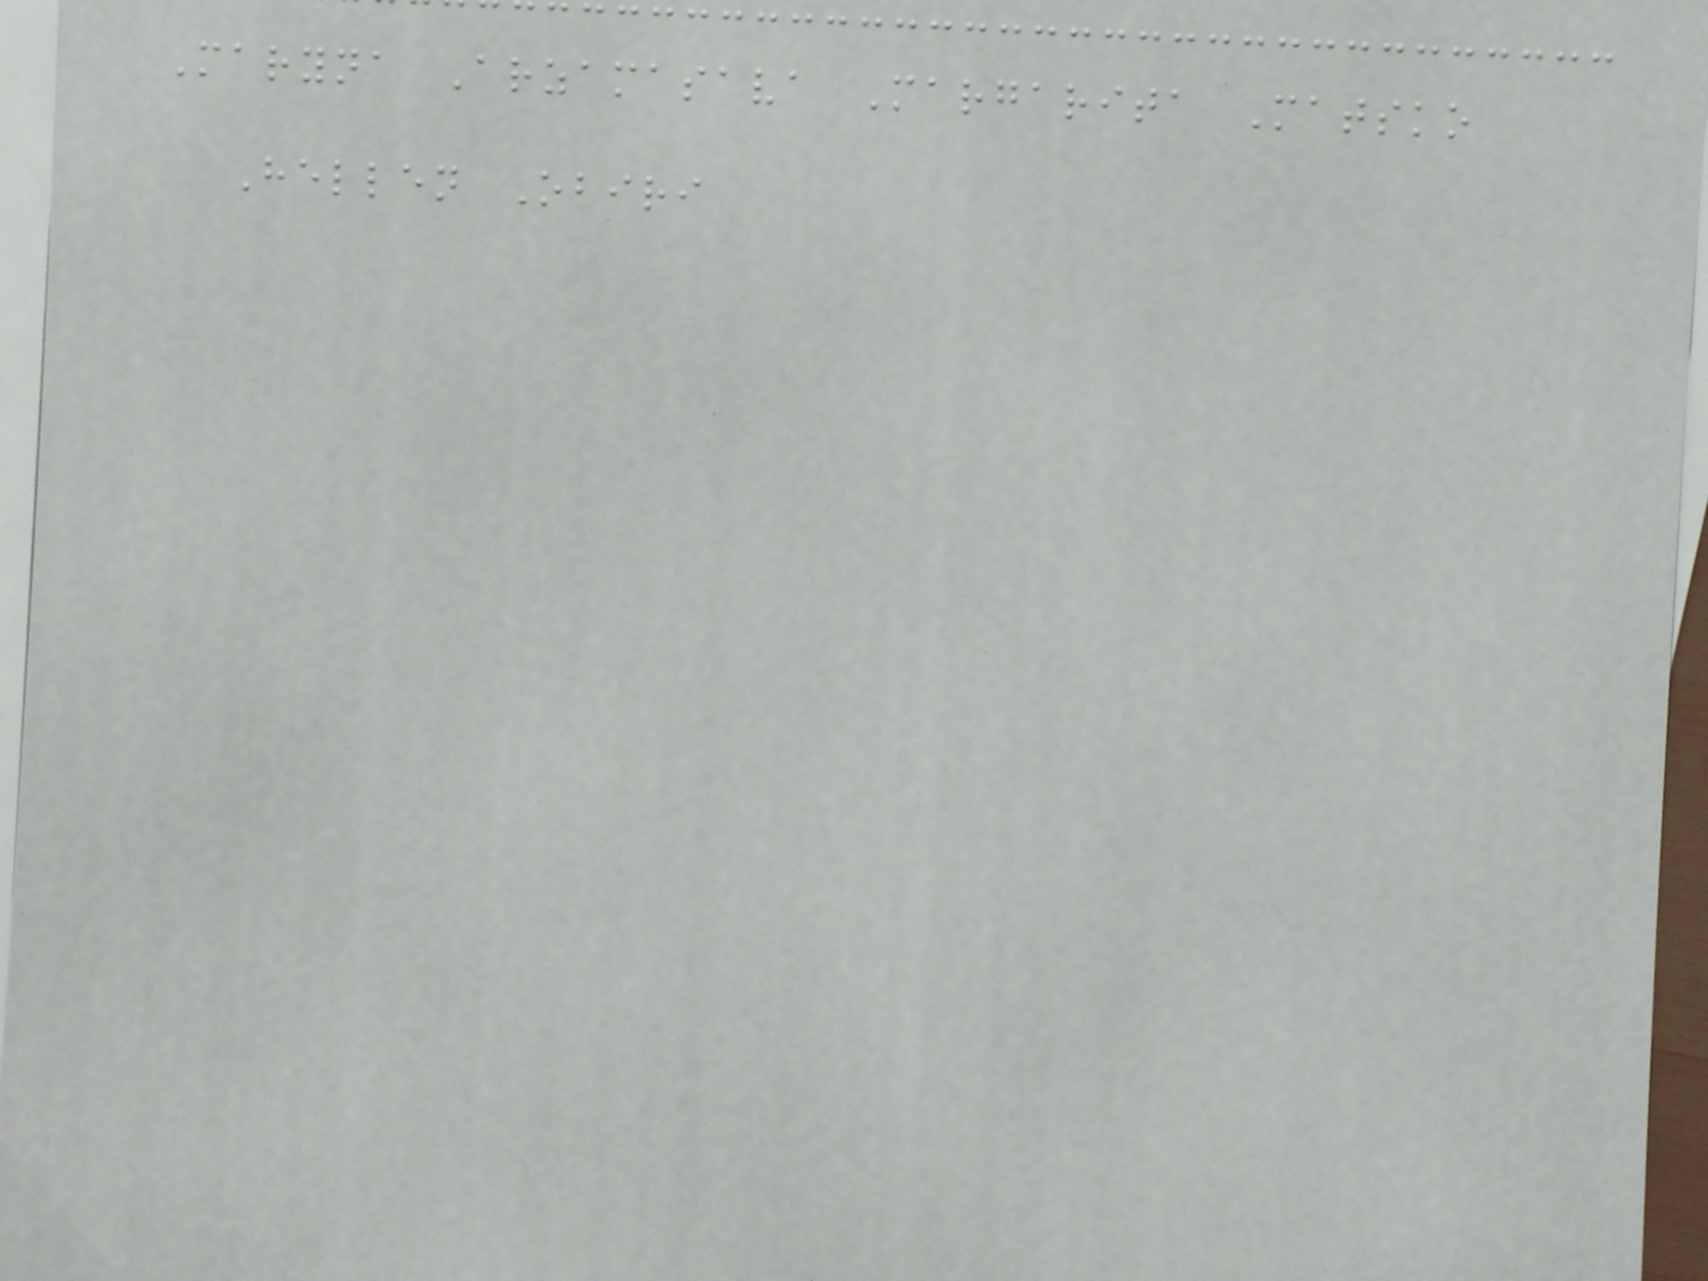Maryna Arzamasava Margarita Matsko
Hellen Obiri
